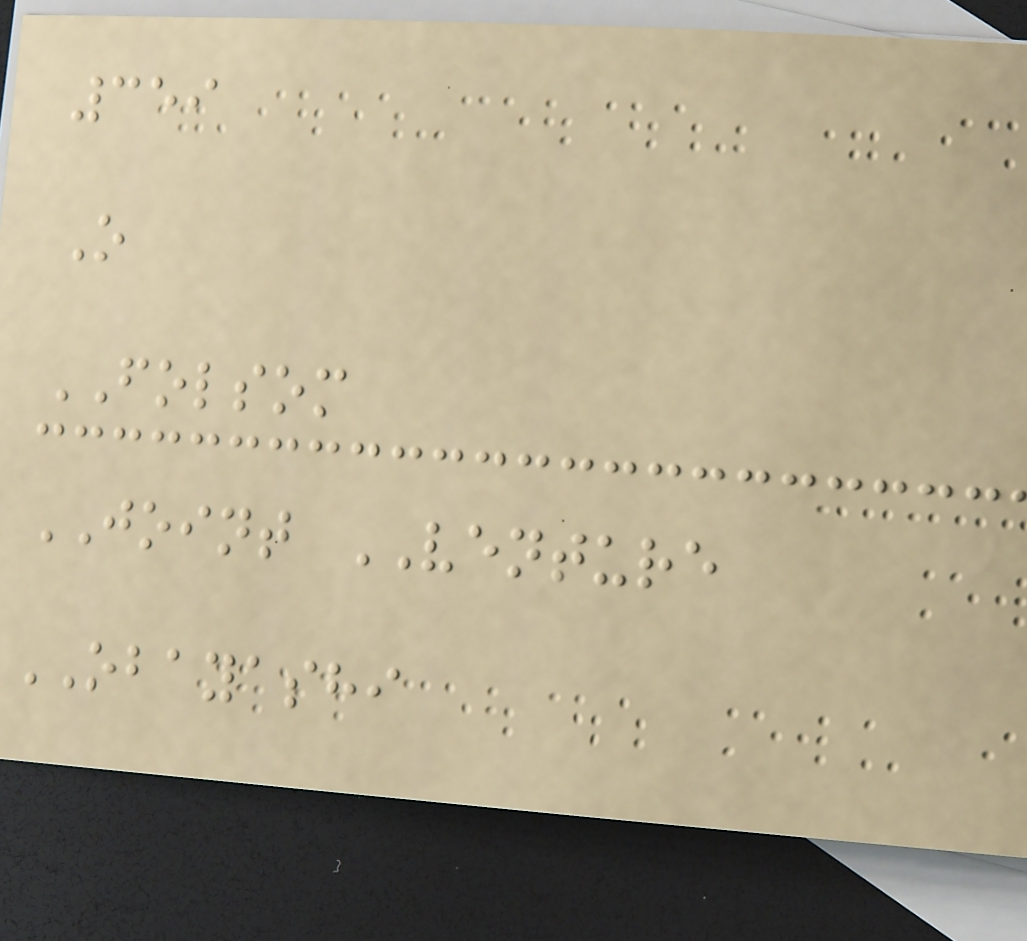359
O
FOLSOM
JOINT VENTURE
OBAYASHI
